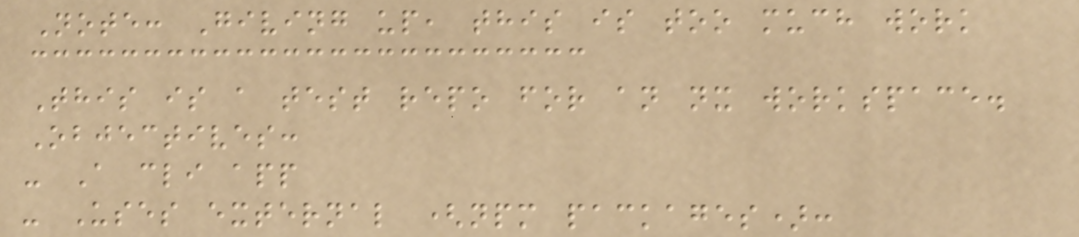Note: Giving up, this is too much work
This is a test repo for an nx workspace.
Objectives:
- A cli app
- Uses external (npm packages):
